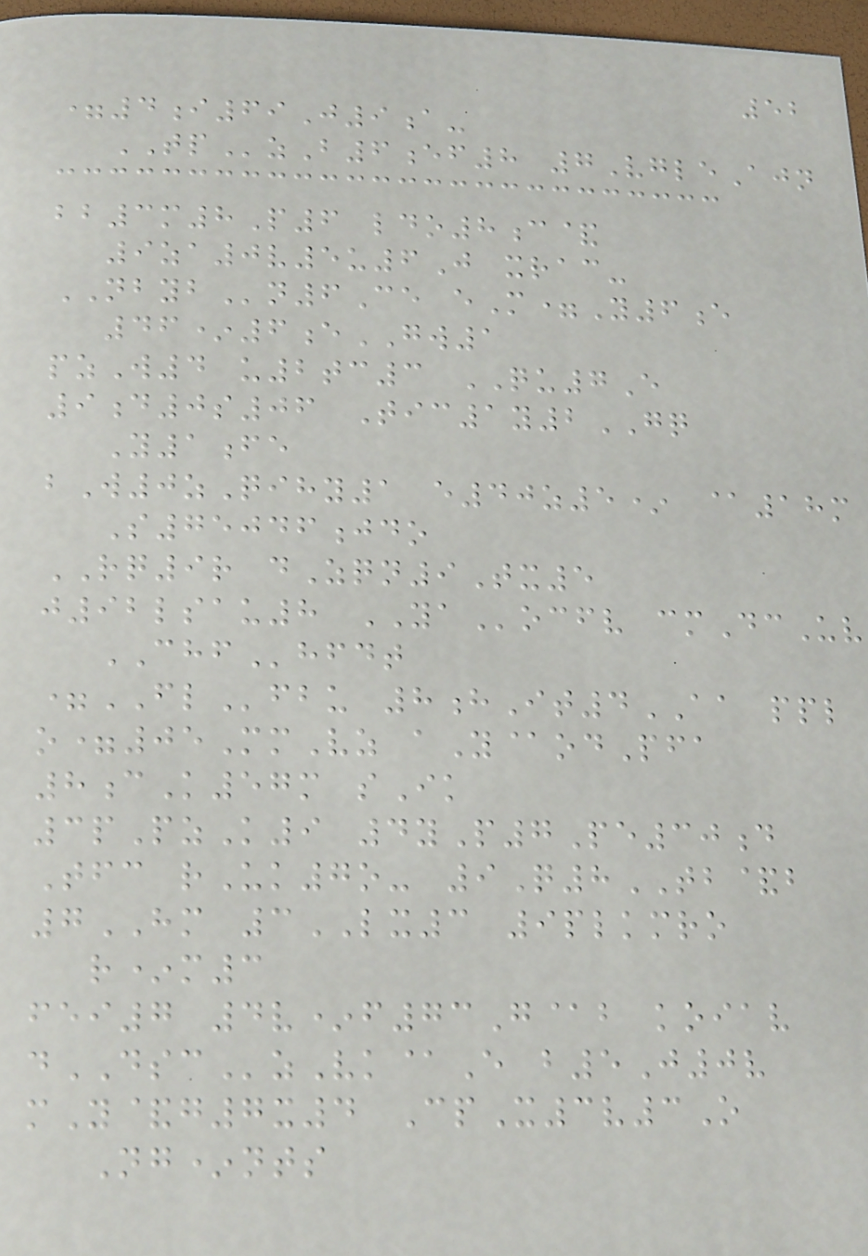52
=4i69J9a-
TPzB6ef8 7VgleAjn
bb3m8P6 ldo8c&
9za0v5u6J xrac-
NBYBn6Ce eM=Y6e
46*6eGW1
pzW4 u2tc3 QU7E
9d0s06 Tic1y2GQ
Y1fe
bW0zQihy1 e40z5* @18m
S75046jdo
RQ9r dZqn9Tx5
j92lsau8 YAocfv cmDcUv
CHFhfdt
=FLfbu 8hIt4AA ppl
o=05MmVz aY@odPfa
8cK57m sIk
3pPzK9 4yP7Pe30d
Tfc rUk7o- 9Q8TB&b
7HM 3LX3 9plkmro
r*m3
fei7 4v*f73G@b koiav
dDSCzVk@E b5J0v
mY&g7x4 CpX3v3O
Ng*nts
